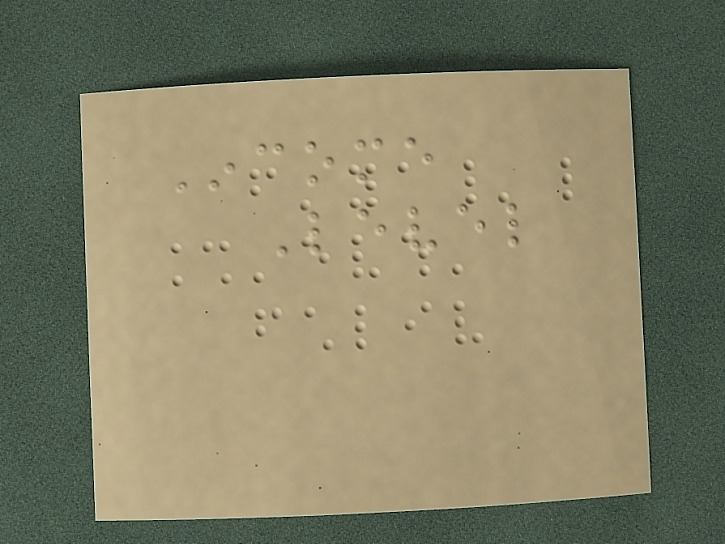Income
Level
